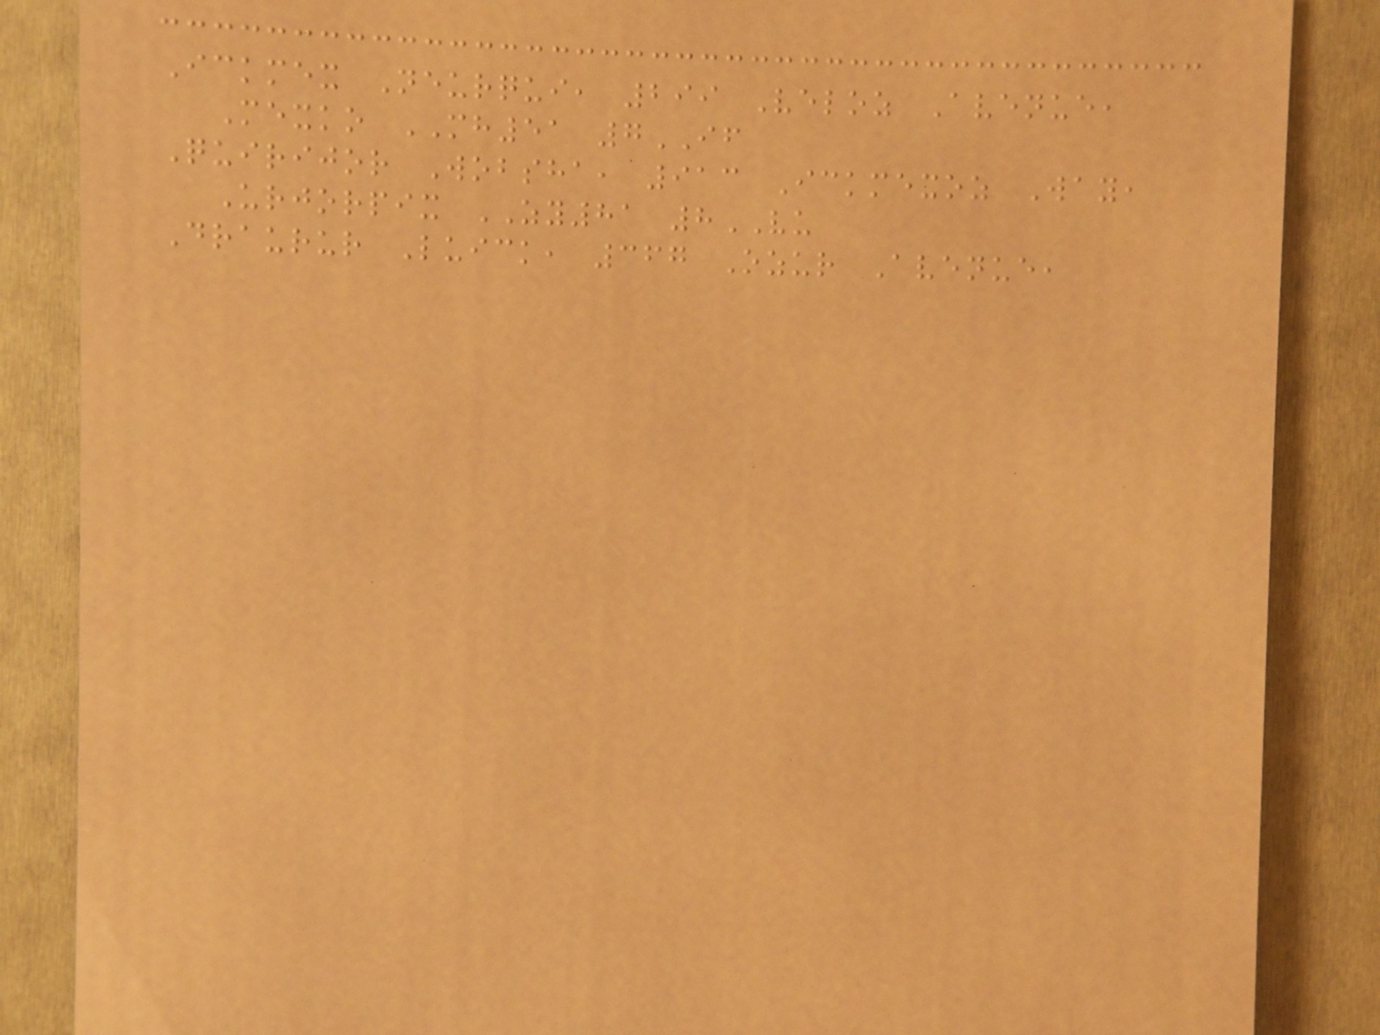Ickmex Neurqui, 299 Veloz Avenue,
Mexko MH51 7IF
Quirijor Wobsha, 913 Ickmexoz Way,
Urjorpix ZY81 8VU
Draurur Luick, 367 Ozur Avenue,
